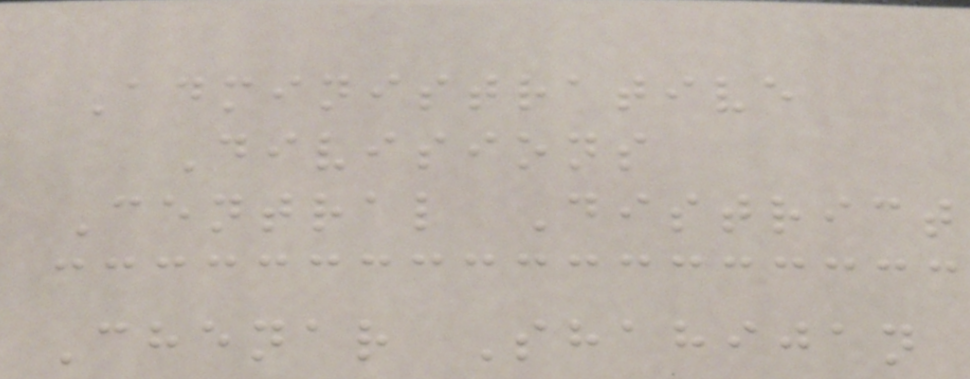Administrative
Divisions
Central District
Chenar Shahijan
